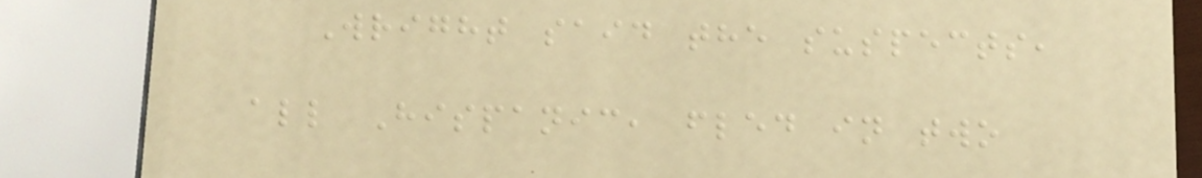Wright said the suspects,
all Hispanic, fled in two
